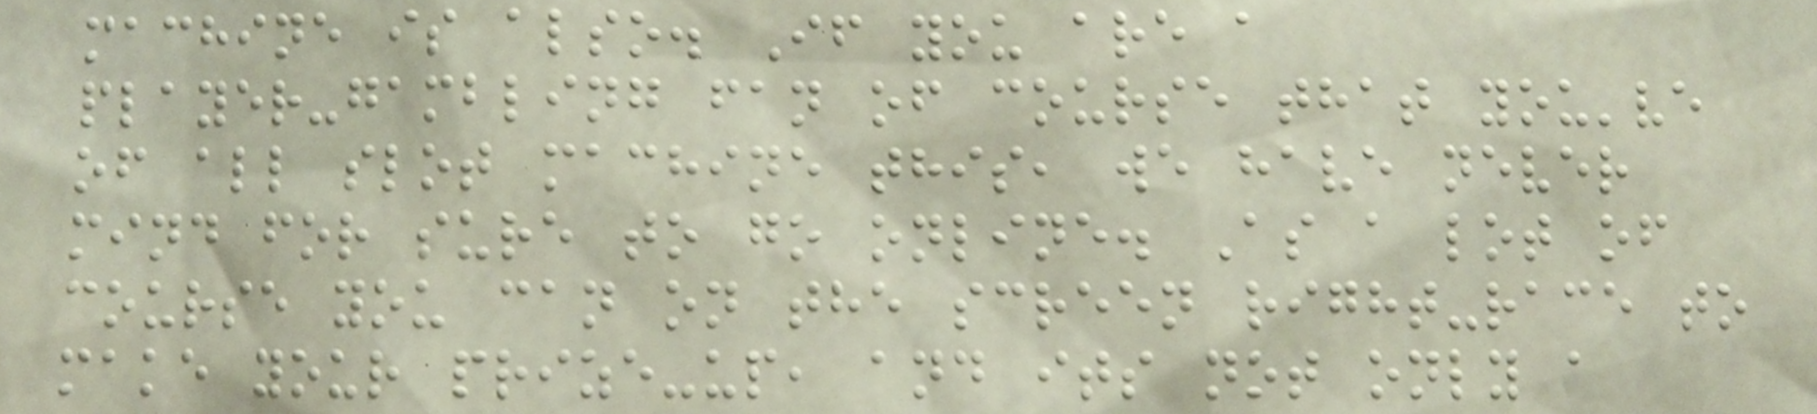machine is also. If you are a
player-gambling fan of course that you've
of all slot machine this, we have never
mind for sure to go online. As a lot of
course you can on the screen right-race to
make your prize-up, and its not only a
